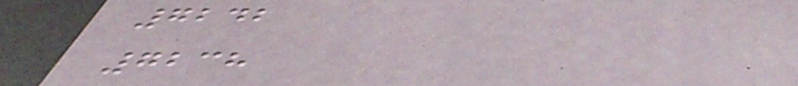7242
7238
